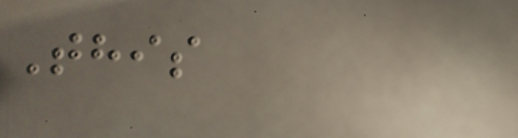This
